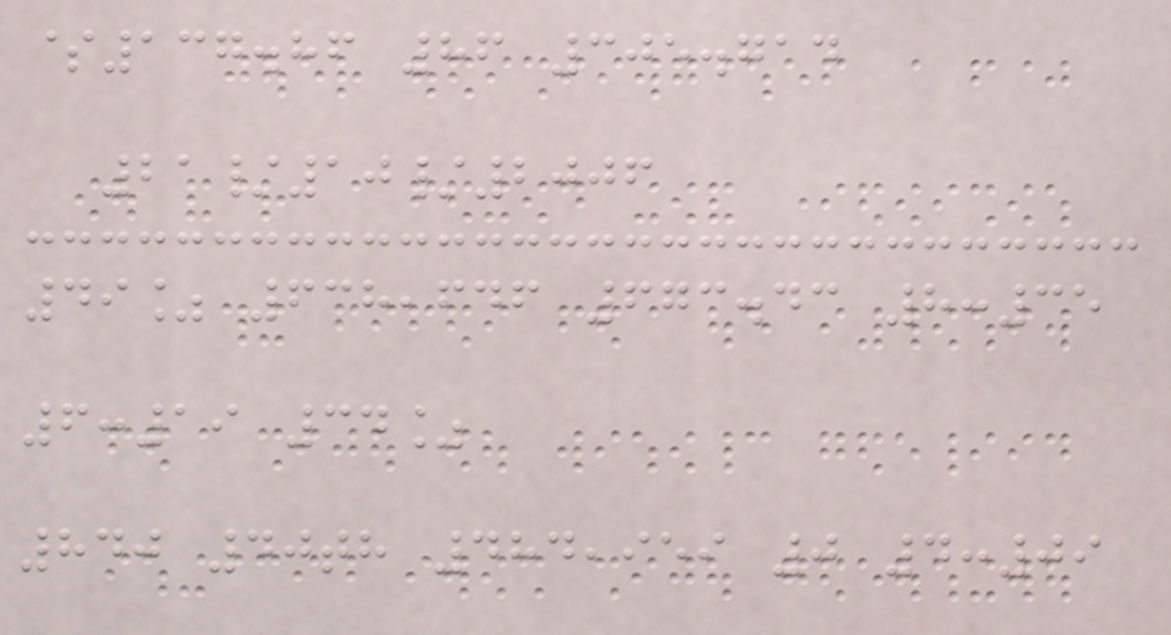$137.86 86 305.714
21/10/2006
49% 638,646 673.43 8:35
6:19 34%
840 40th 484,959 0 4:09
